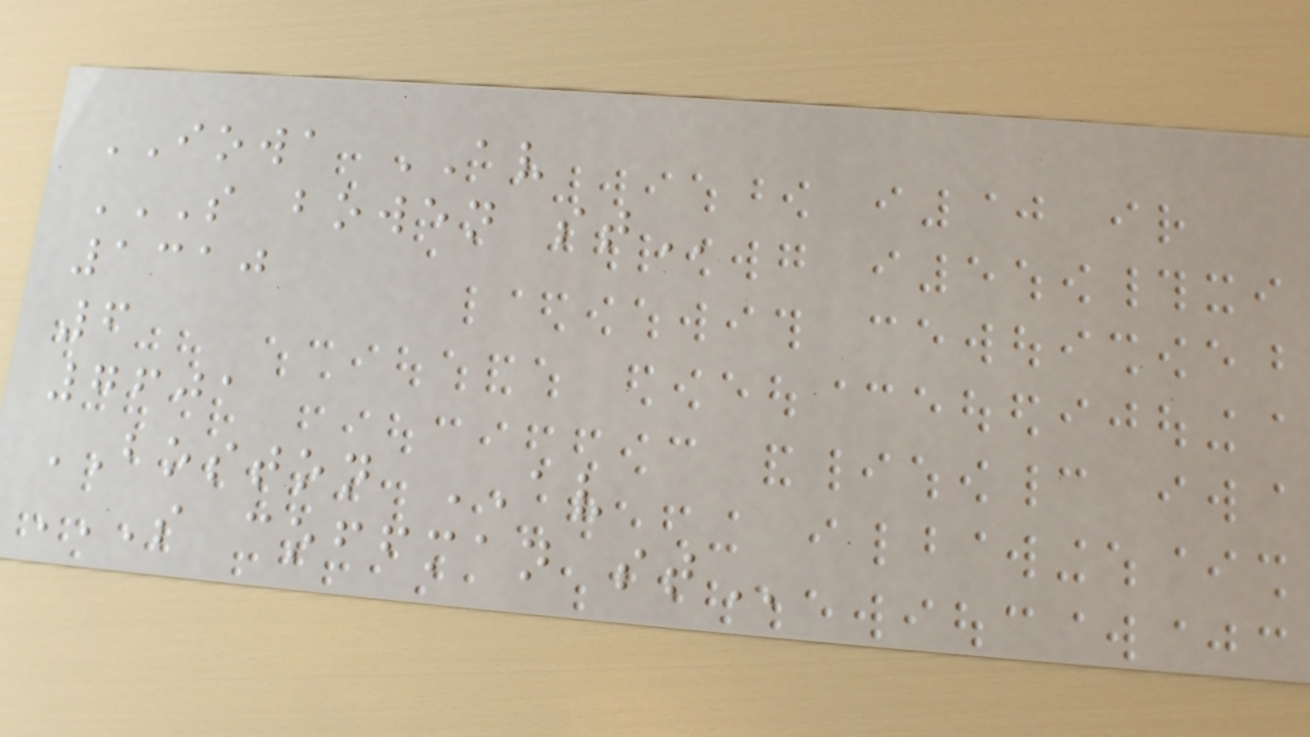IOWA AV
S BOWEN ST
1310
6
7601
BOSTON AV
S COFFMAN ST
